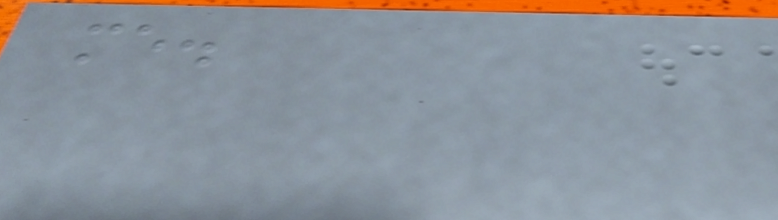me.
